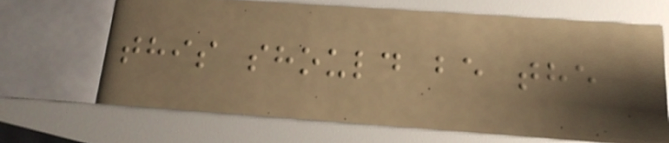this should be the
